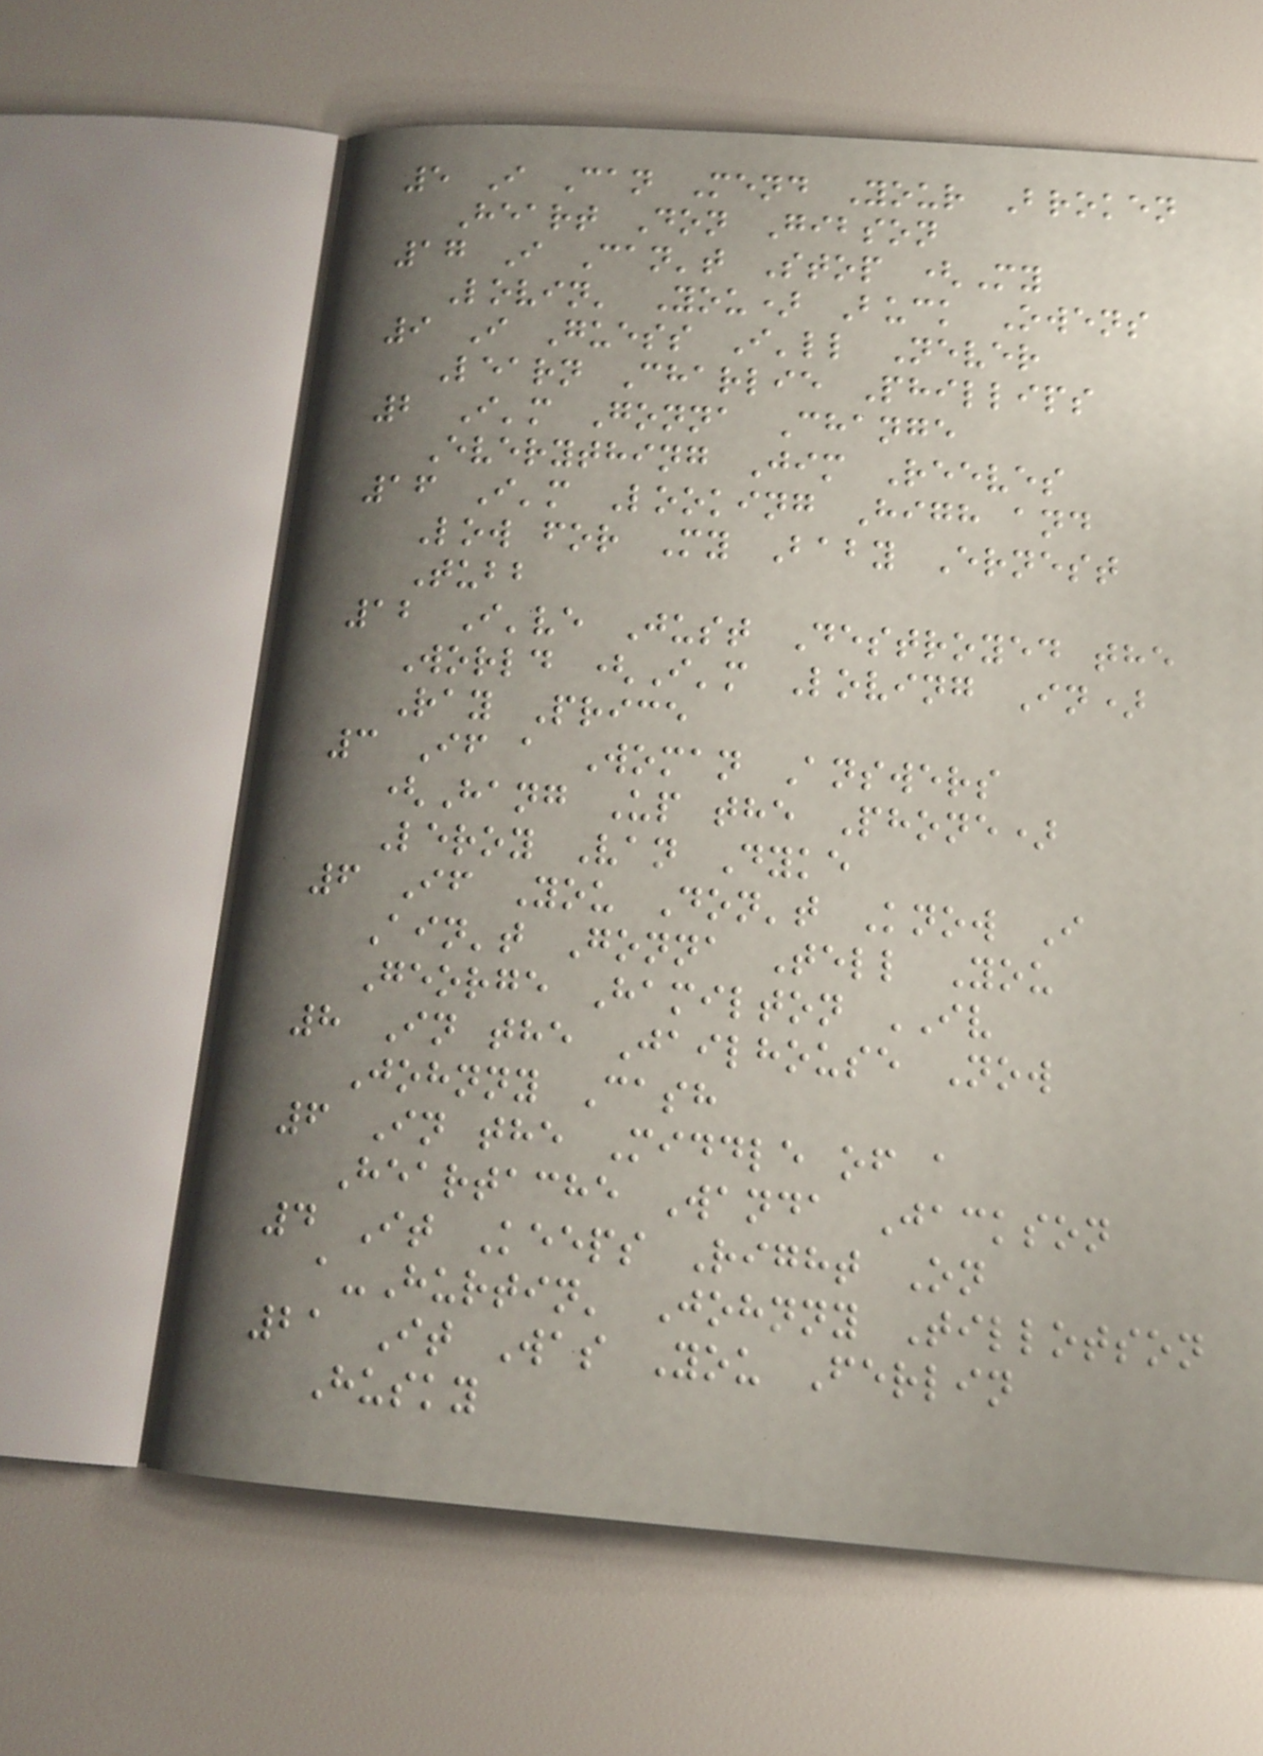5 I Can Mend Your Broken
Heart Don Gibson
17 I Can't Stop (My
Lovin' You) Buck Owens
9 I Guess I'll Never
Learn Charlie Phillips
2 I'm Gonna Change
Everything Jim Reeves
16 I'm Looking High and
Low for My Baby Ernest
Tubb
12 I've Just Destroyed the
World (I'm Loving In)
Ray Price
3 If a Woman Answers
(Hang Up the Phone)
Leroy Van Dyke
6 If You Don't Know I
Ain't Gonna Tell You
George Hamilton IV
8 In the Jailhouse Now
Johnny Cash
6 In the Middle of a
Heartache Wanda Jackson
4 It Keeps Right On
a-Hurtin' Johnny Tillotson
21 It Was You Ferlin
Husky
